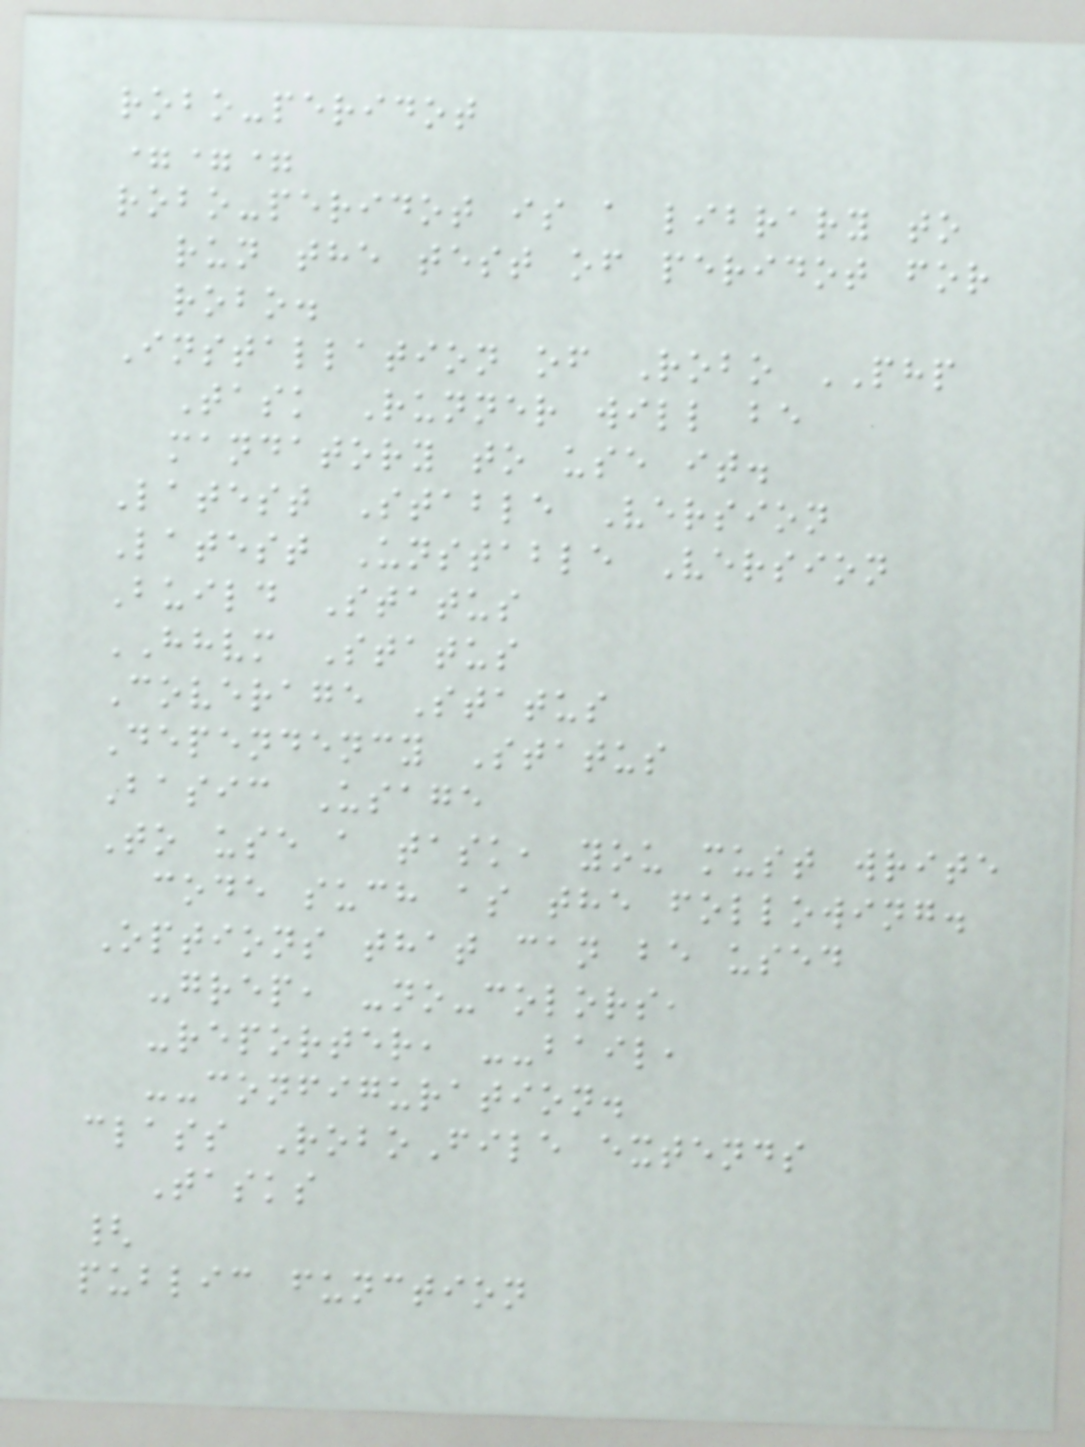robo-peridot
===
robo-peridot is a library to
run the test of peridot for
robo.
Installation of Robo PHP
Task Runner will be
mandatory to use it.
Latest Stable Version
Latest Unstable Version
Build Status
HHVM Status
Coverage Status
Dependency Status
Basic Usage
To use a task, you must write
code such as the following.
Options that can be used
-grep, -no-colors,
-reporter, --bail,
--configuration.
class RoboFile extends
Tasks
{
public function
